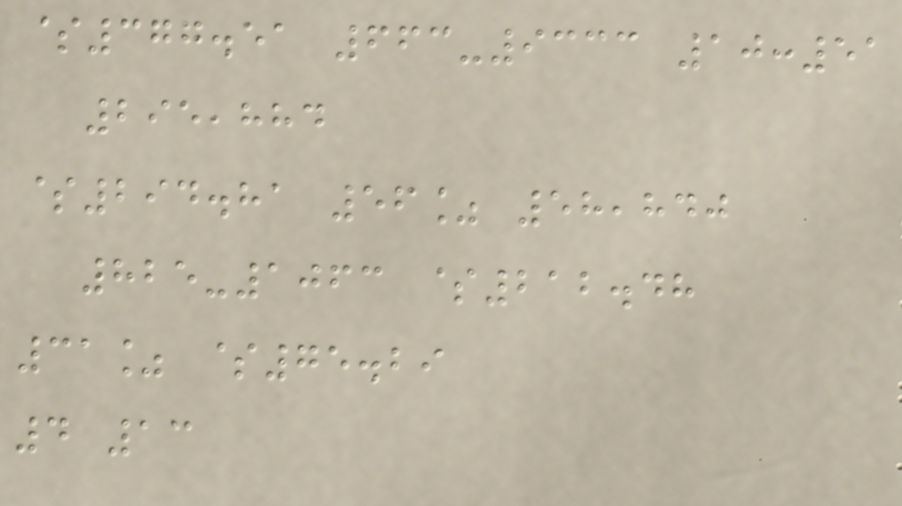$377.51 663-9333 10:51
295,884
$294.81 56% 58,840
825-1063 $212.48
31% $75.29
4 13
